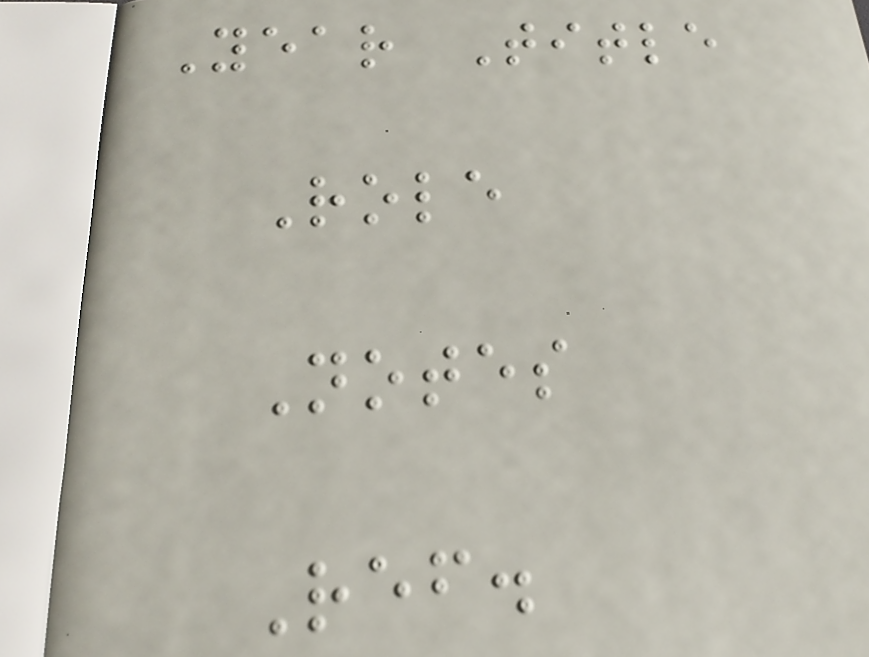Year Title
Role
Notes
Ref.
